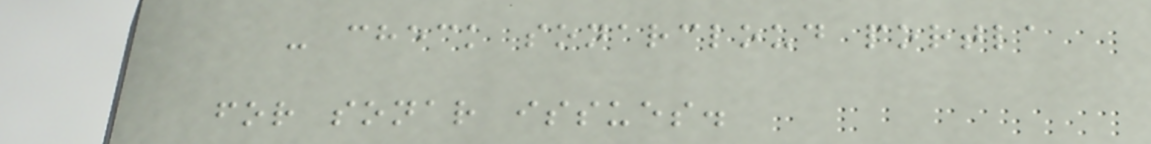- check sonarcloud portla
for sonar issues.
